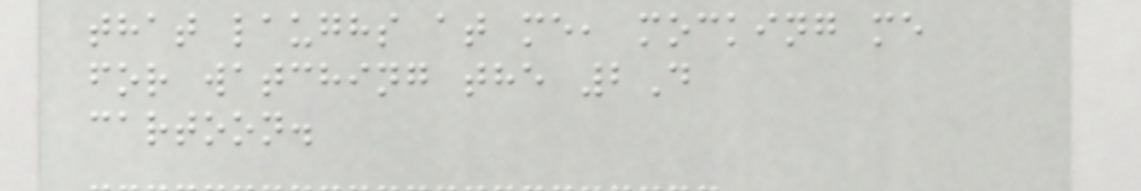that laughs at me, mocking me
for watching the 2D
cartoon.
